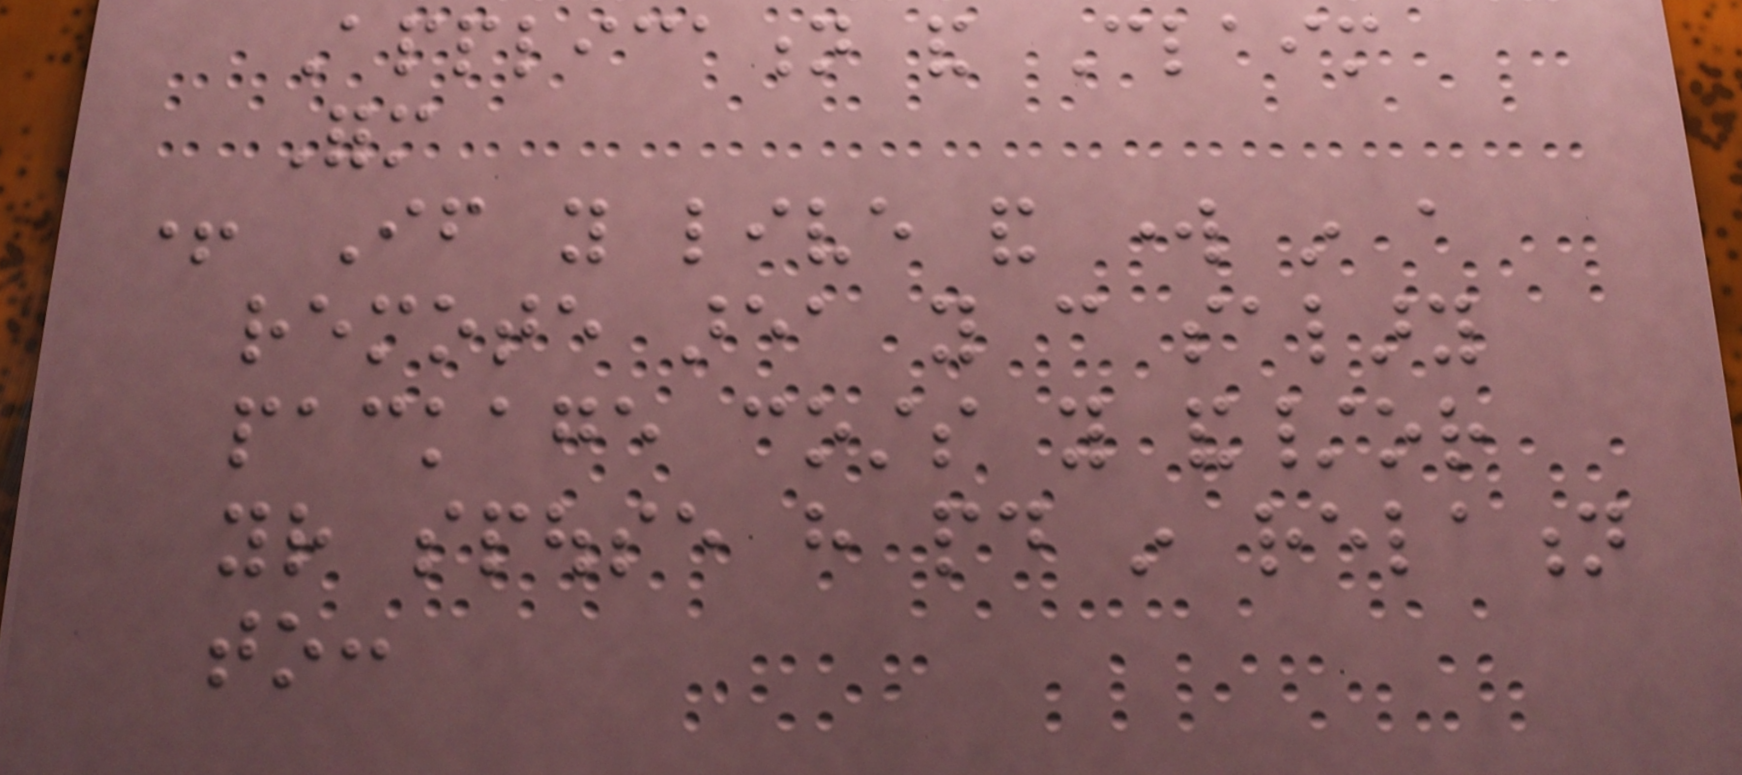Application and Claim
Form
+ If you live and work in a
remote area you can salary
package costs you and/or
your spouse have paid in relation
to:
